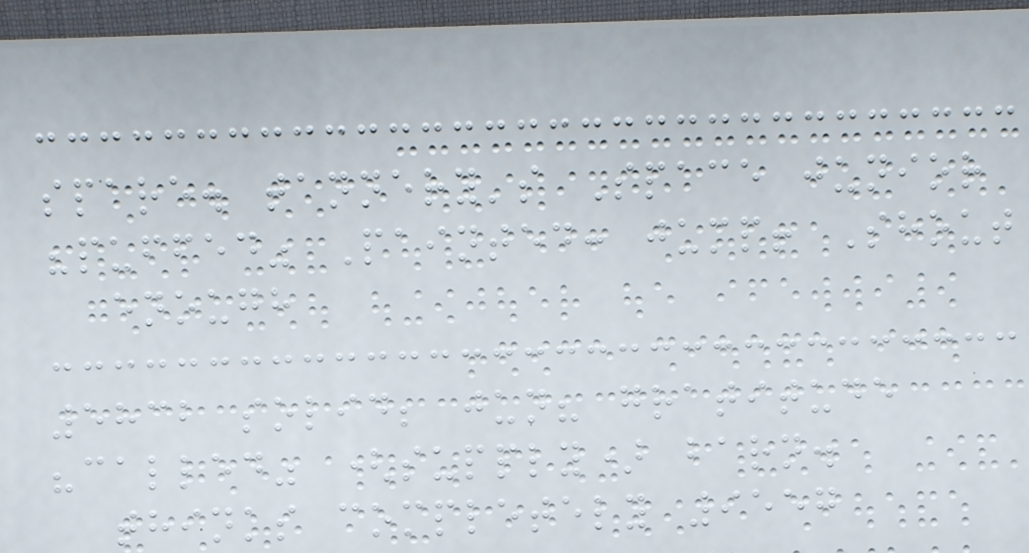spare. tannery's Space junior
"puffed" Painted: jump! Shout
enough
5832 solid; jun? gratitude
"called" (supply) barn.
thinks completely 9557
